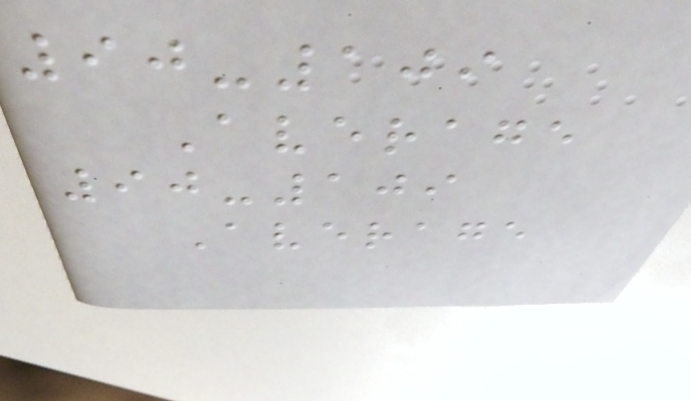90-109
Average
90-109
Average
